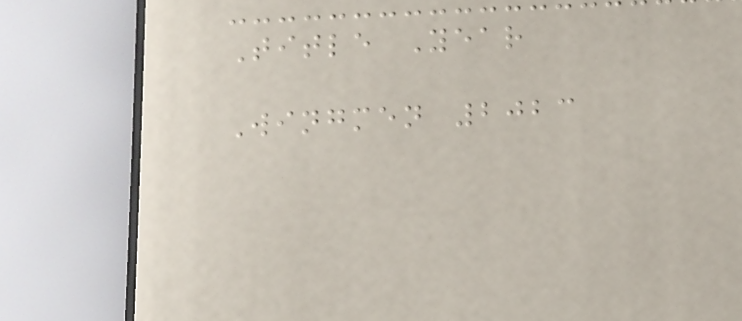Title Year
Wingmen 2023
